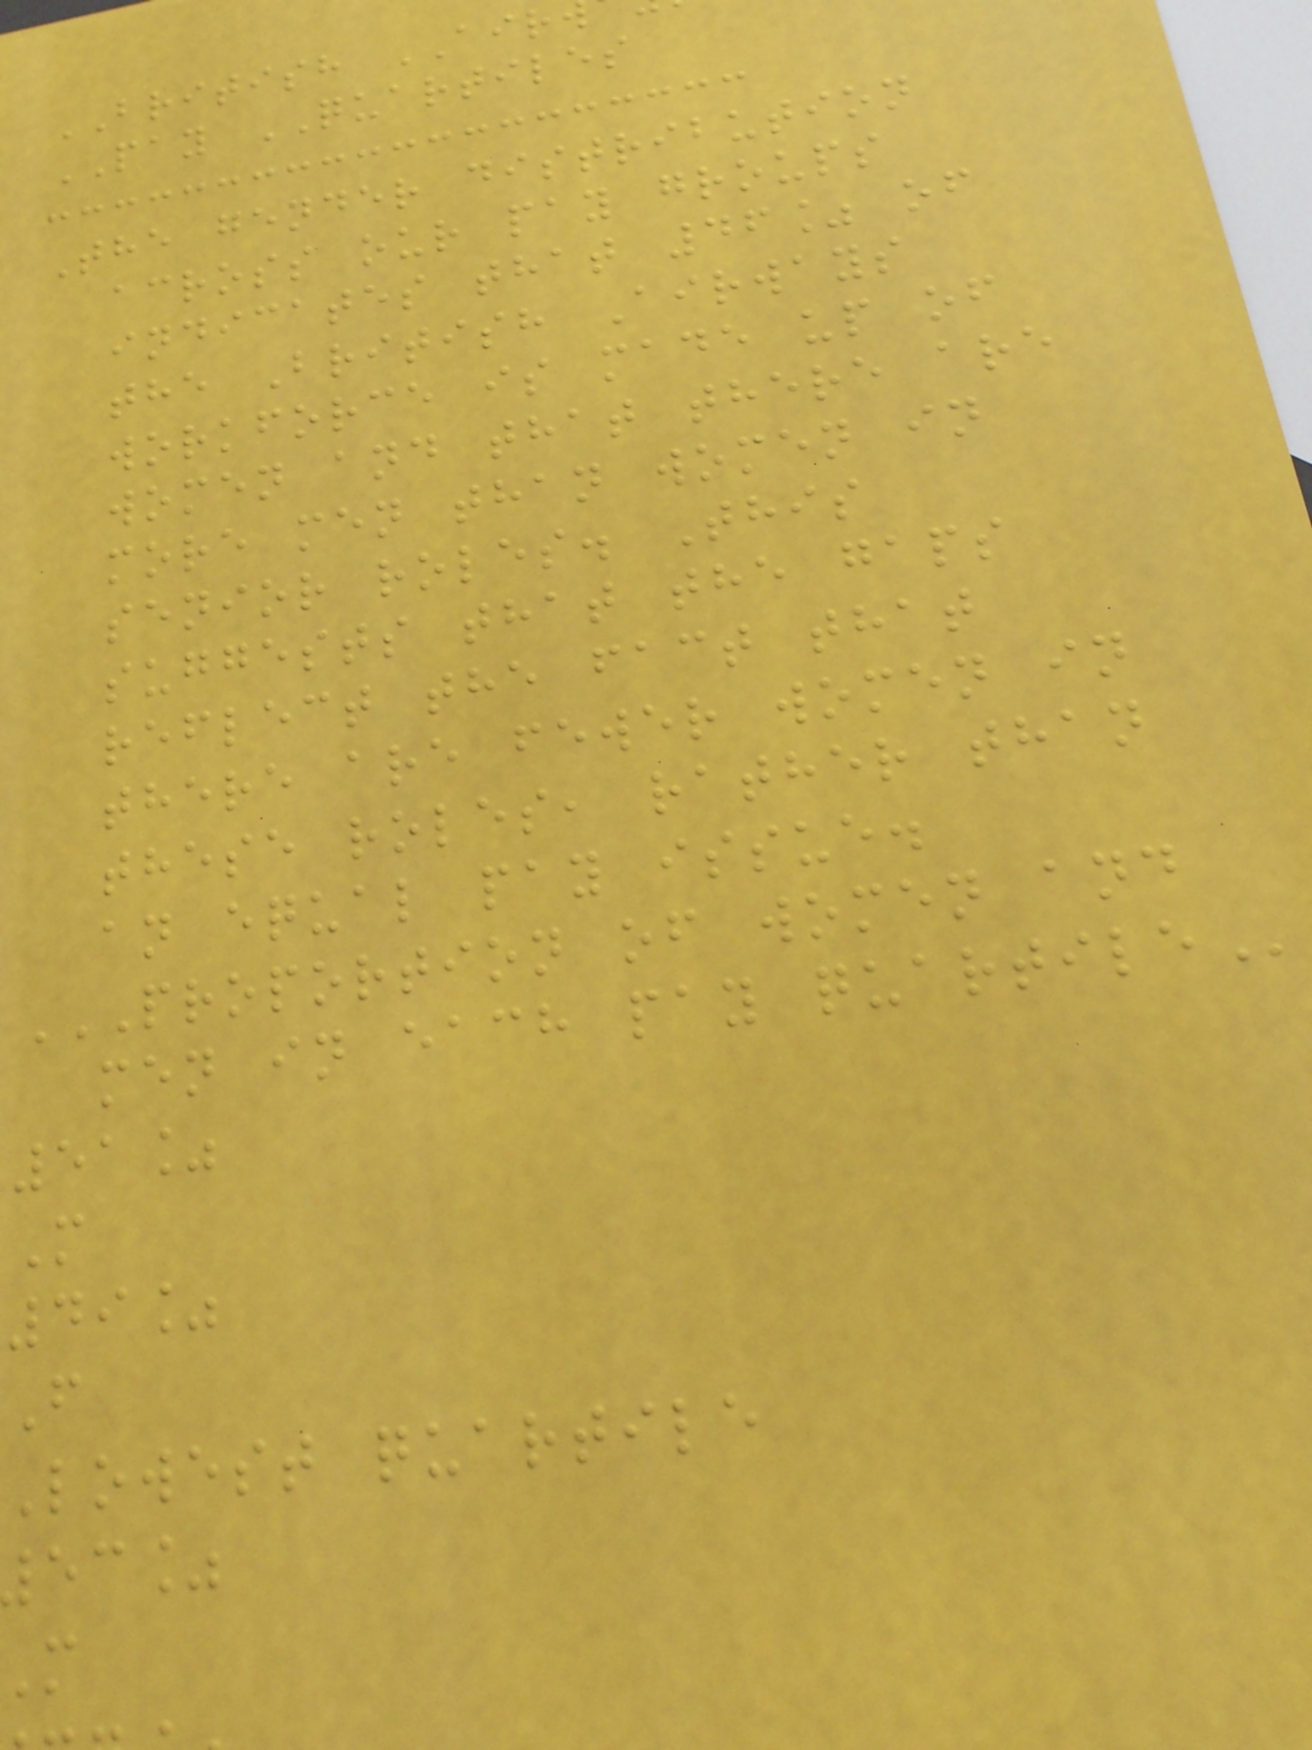BRITISH AIR
PAY QUARTILES
The gender distribution
across our pay groups
indicates that 46% of
the British Airways
workforce is made up of
women and that there are
more men than women in
senior roles. This
suggests that the gaps
reflect the fact that
there are fewer women in
these roles, rather than
an equal pay issue.
PROPORTION OF WOMEN AND
men in each pay
51%
M
49%
F
Lowest quartile
ec%
